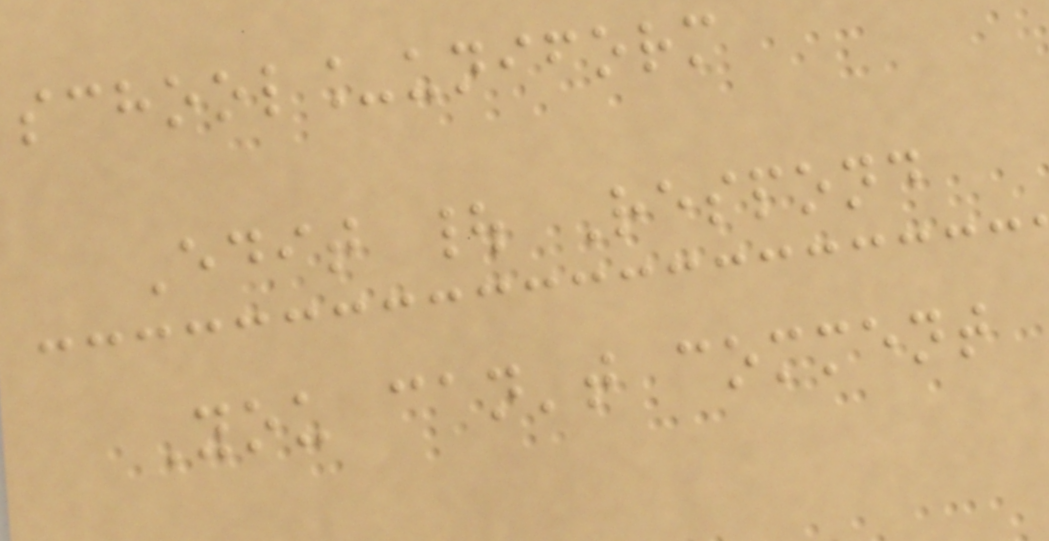school_uniform
Edit | Respond
You can't comment
